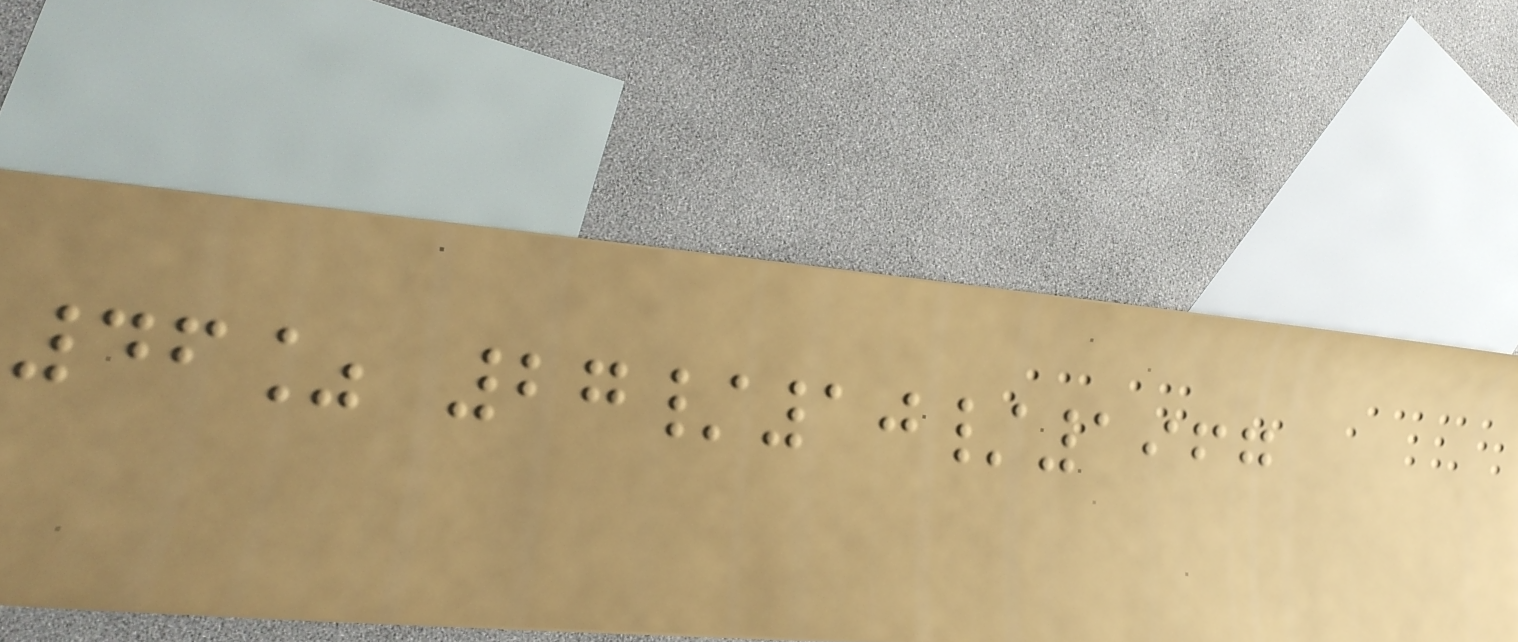46% 27/10/1967
